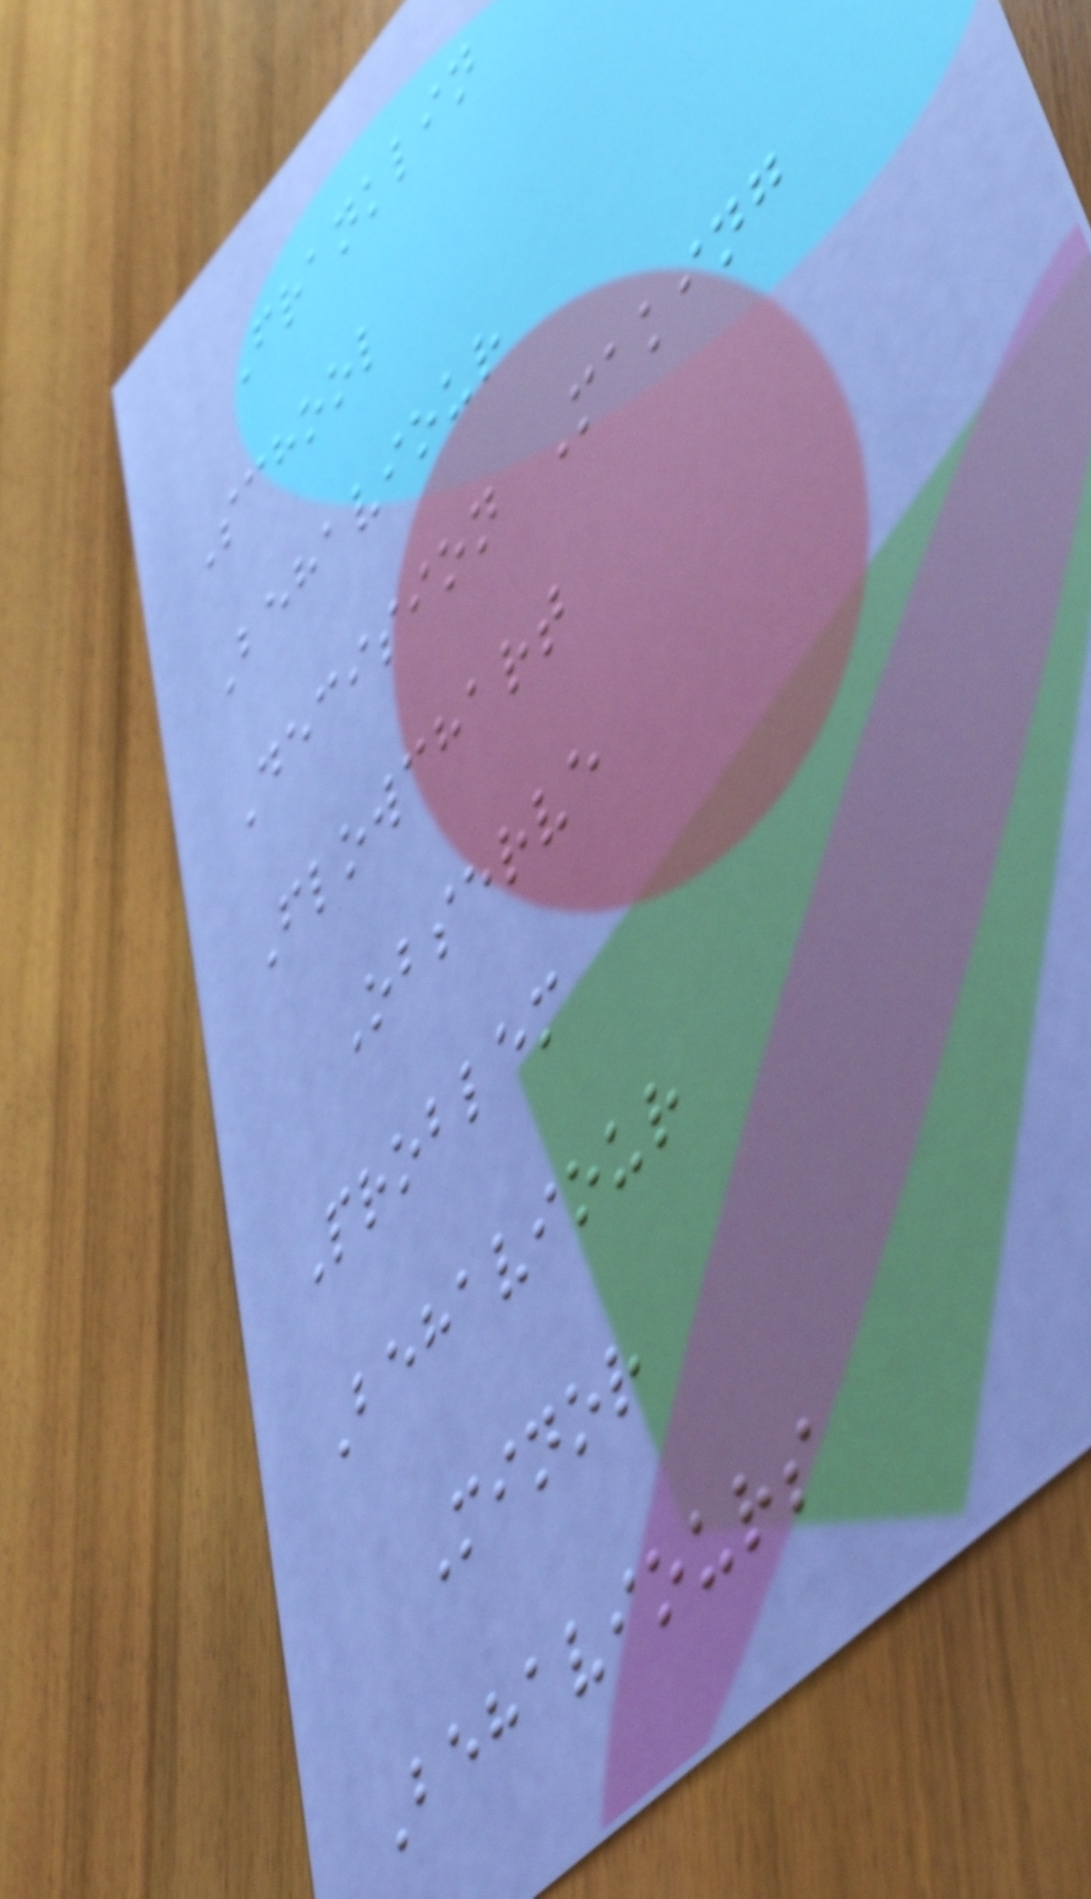Franklin
School
Behaviour
Decision Making
Flowchart
Observe
Problem
Behaviour
Minor
Behaviours
